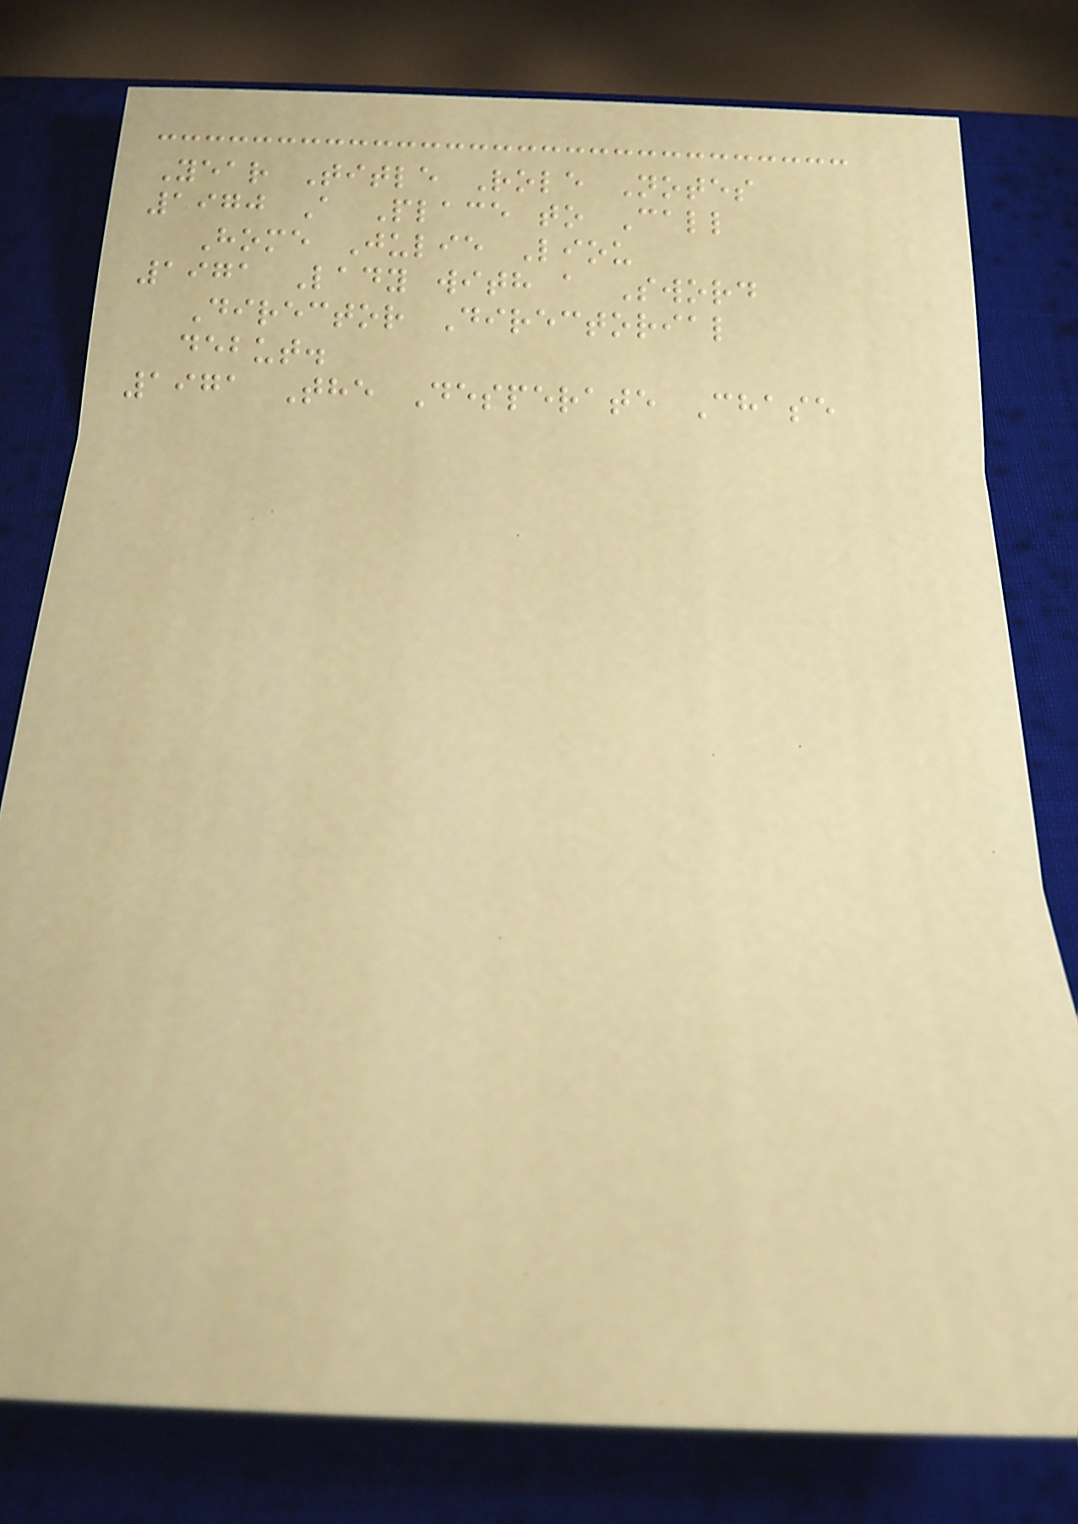Year Title Role Notes
1970 A Place to Call
Home Julie Liou
1971 Lady with a Sword
Director Directorial
debut.
1971 The Desperate Chase
